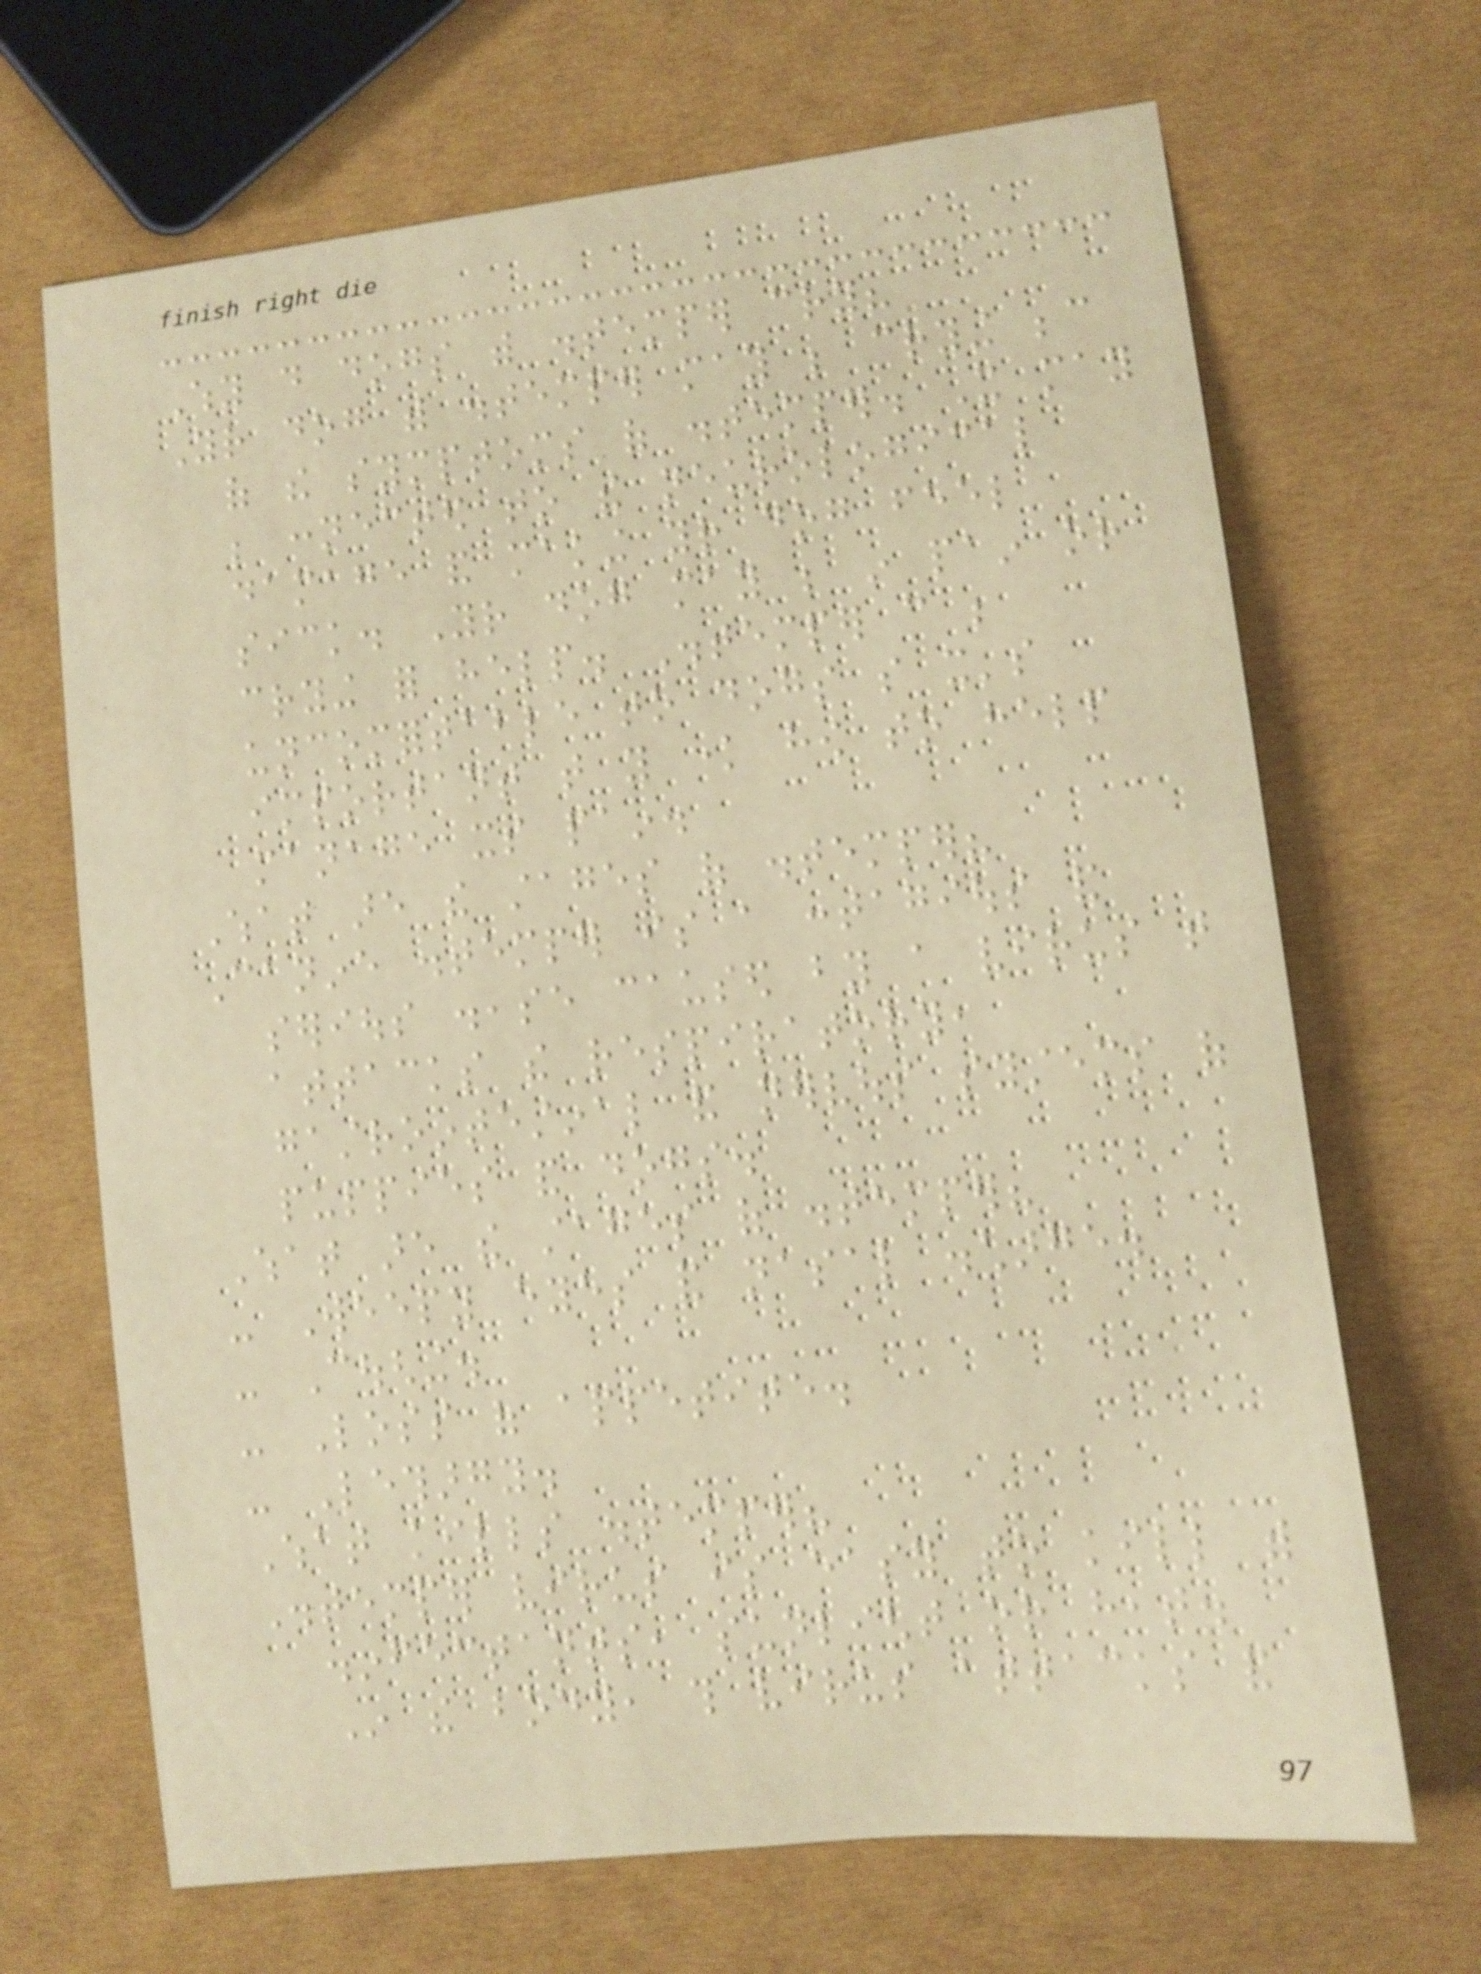Why do dogs with distemper cry?
Your dog with distemper may be crying because
of the symptoms of distemper. It may
be connected to the neurological
damage and making your dog feel
sick. Your dog may be in pain or
crying for help. Distemper can be
uncomfortable to dogs so it's
important that you know how to help
manage its pain.
What are the stages of distemper?
Canine distemper is a contagious and
serious disease caused by a virus that
attacks the respiratory,
gastrointestinal and nervous systems of
puppies and dogs.
What are the stages of distemper?
- Weepy eyes and nasal discharge.
- Coughing.
- Loss of appetite.
- Lethargy.
What kills distemper?
Distemper virus is easy to kill with
disinfectants, sunlight or heat.
In the body, this virus attacks and
